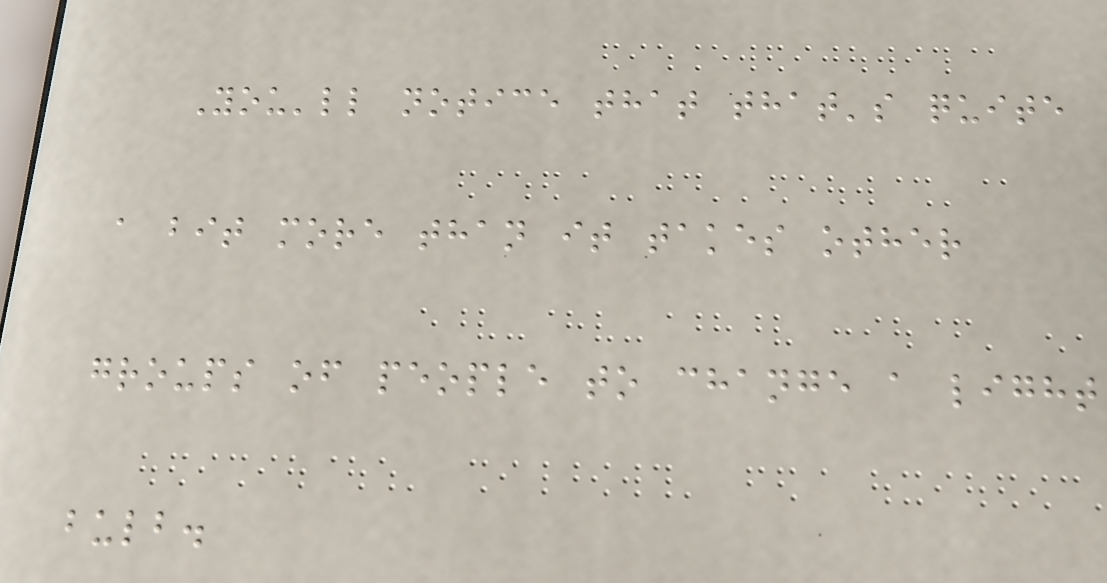You'll notice that that's quite
a bit more than it takes other
groups of people to change a light
bulb.
